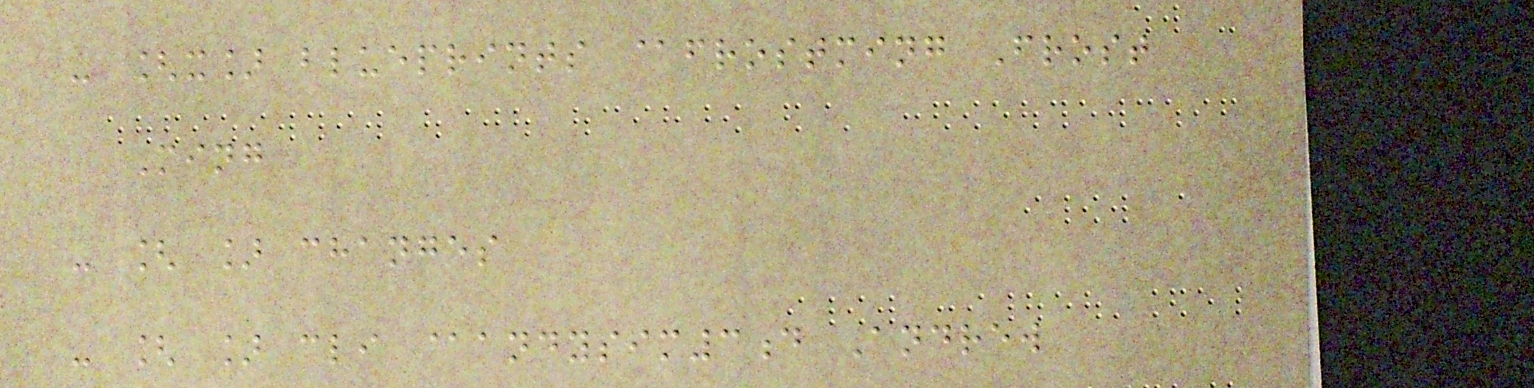- [x] blueprints @frostming Frost
Ming
- [ ] changes
- [ ] cli @andysim3d Andrew
